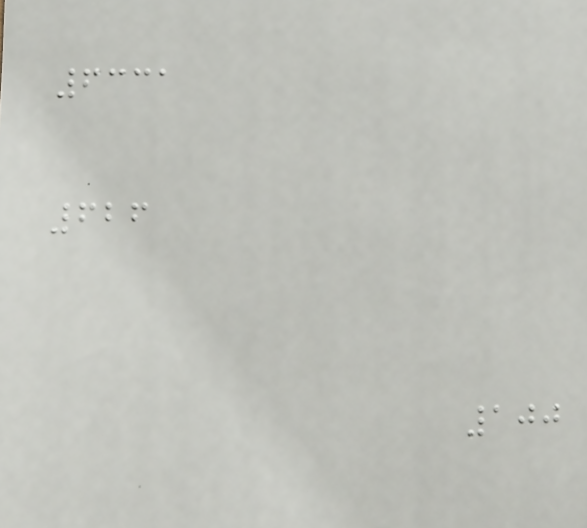6331
626
100
